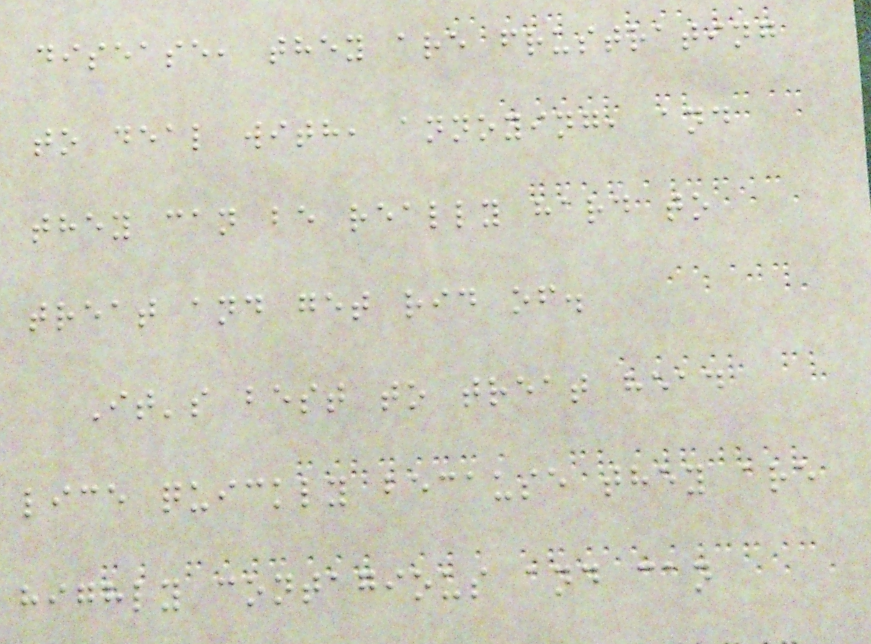disease, they are frustrating
to deal with, annoying, and
they can be really hard to
treat and get rid of.
It's best to treat head
lice quickly because they are
highly contagious and can
